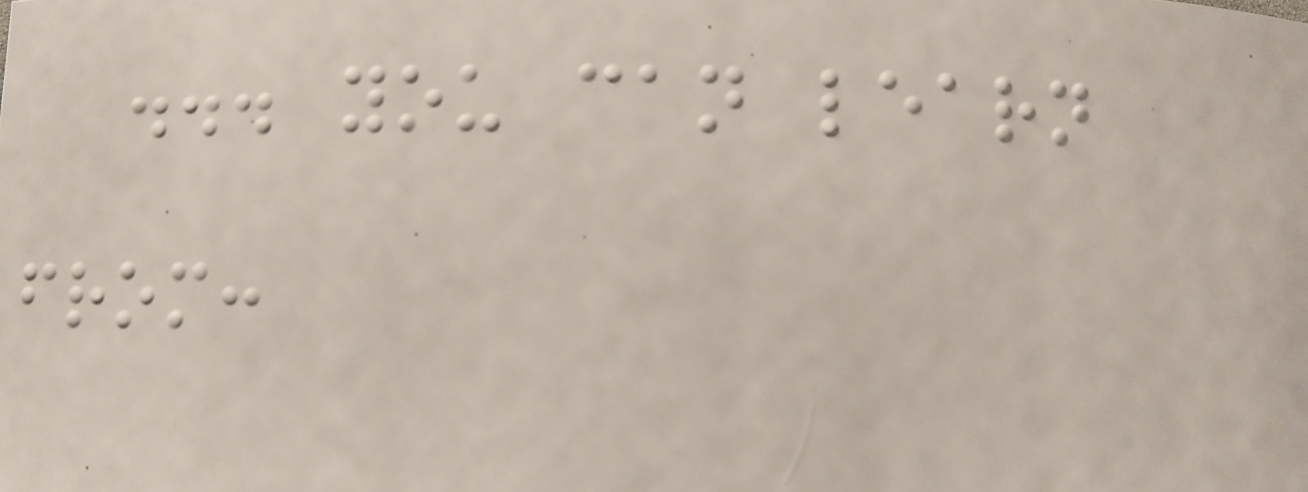... you can learn
from:
